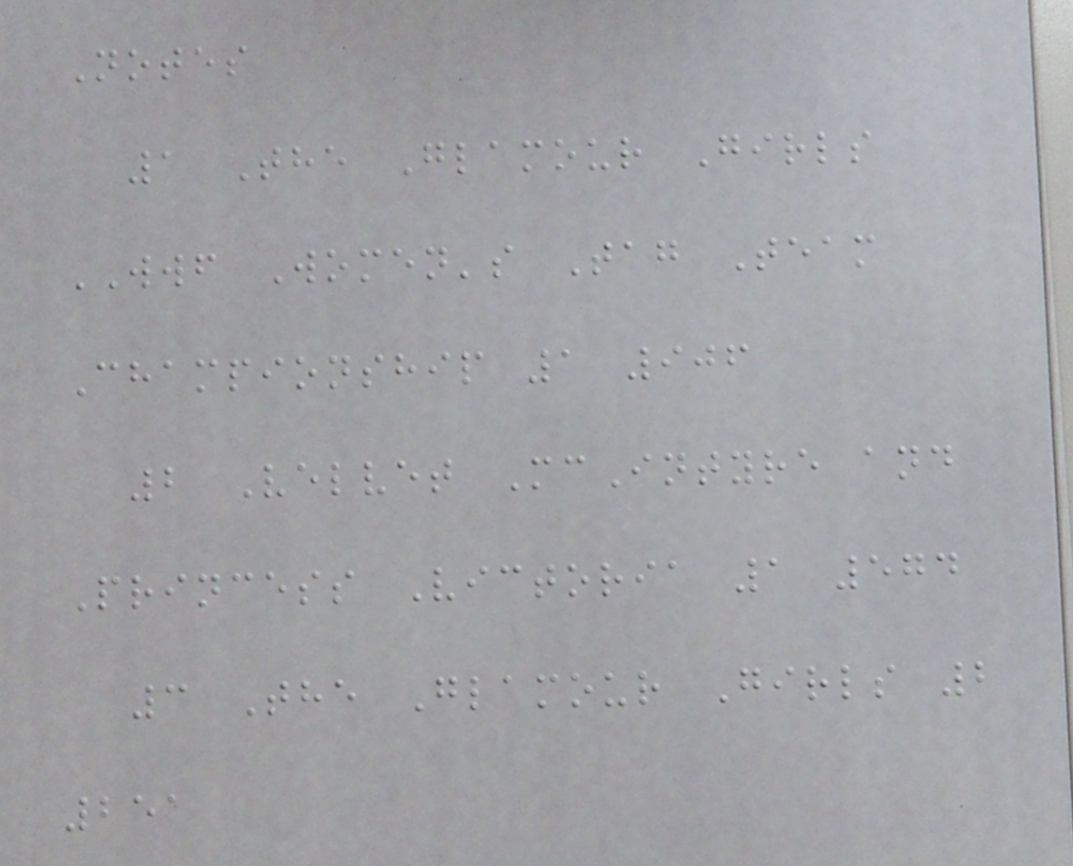Notes
1 The Glamour Girls
WWF Women's Tag Team
Championship 1 906
2 Velvet McIntyre and
Princess Victoria 1 574
3 The Glamour Girls 2
251
